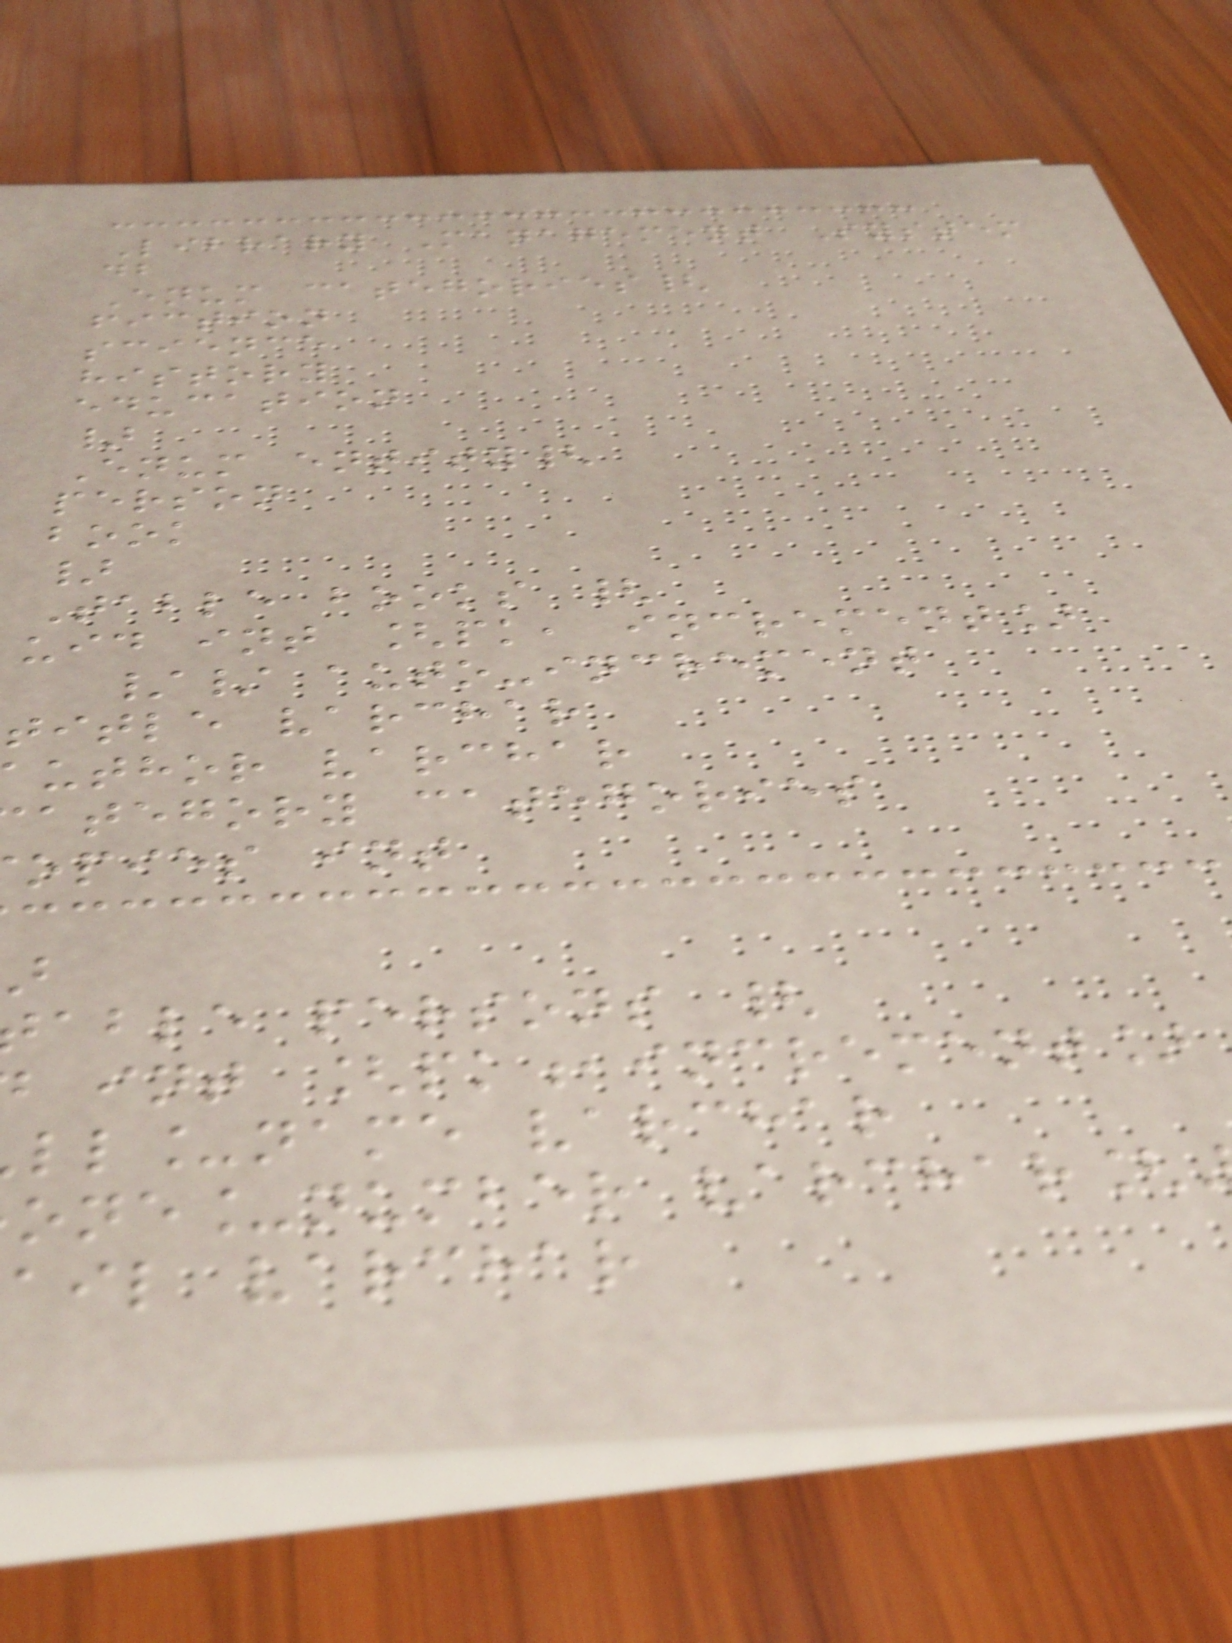Library Management System
db
Enum categories{
fiction
science
history
education
}
Enum entity{
person
book
}
Table books {
uid int [pk, increment]
// auto-increment
title varchar
uthor varchar
ategory categories
opies int
able persons {
int [pk,increment]
ll_name varchar
one_number varchar[
ail varchar
